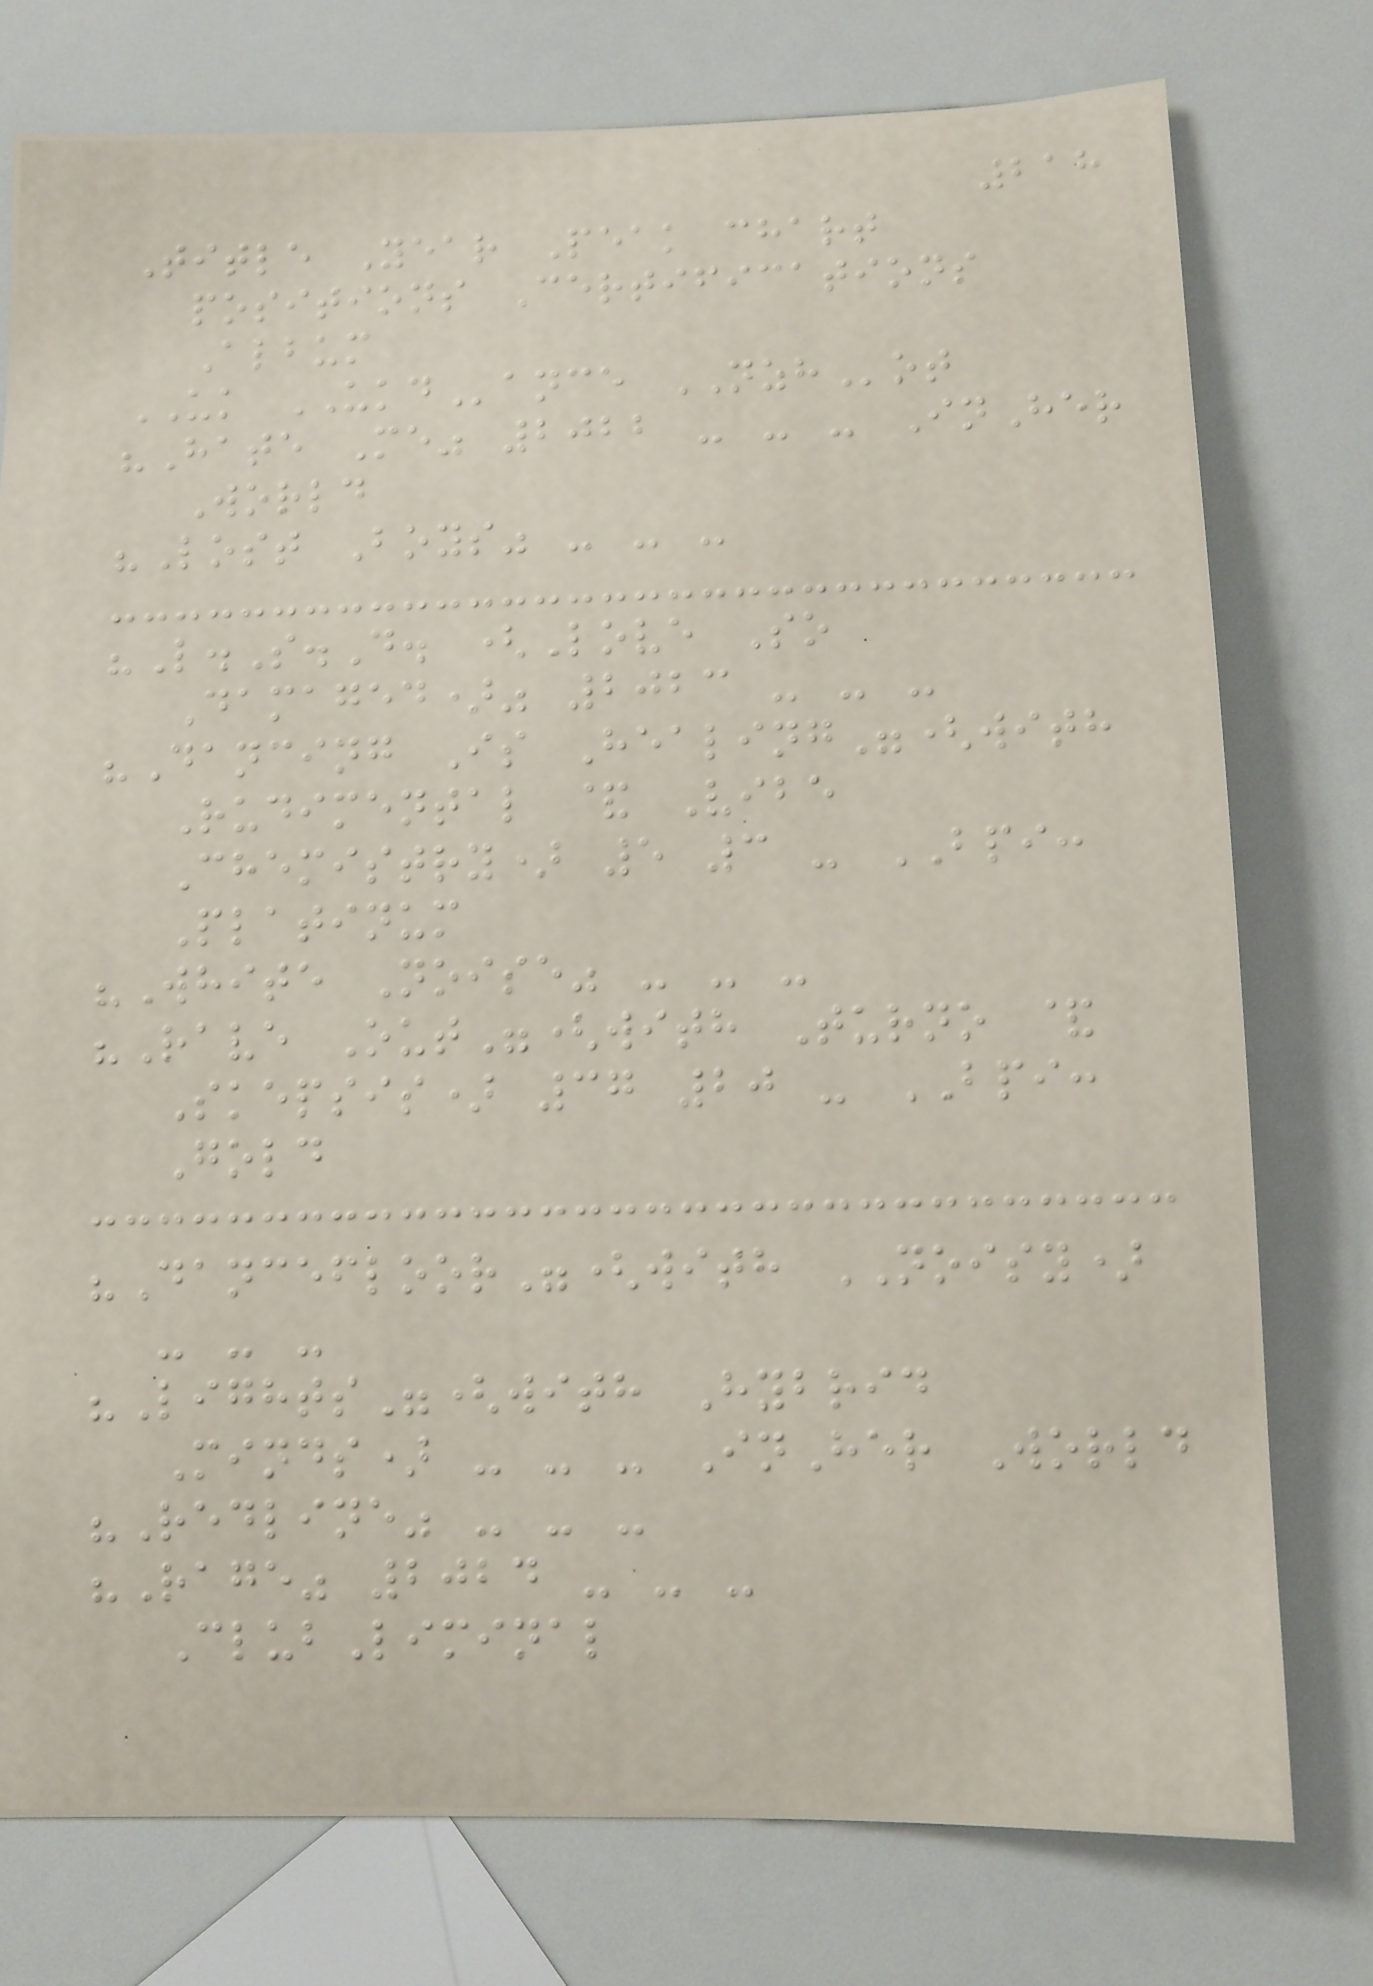218
Title Year Peak chart
positions Certifications
Album
UK UKDance NZHot
"Hate Me" 2022 - - - InHer
World
"Lost Boys" - - -
"L.S.D. (Love So
Damaged)" 2023 - - -
"Dancing Is Healing"(with
Rudimental & Vibe
Chemistry) 5 3 - BPI:
Platinum
"White Noise" - - -
"Rave Out"(with Turno &
Skepsis) 37 20 - BPI:
Gold
"Dancefloor"(with NOISY)
- - -
"Lights"(with Hybrid
Minds) - - - InHer World
"Redline" - - -
"Rage" 2024 - - -
ClubLiminal
